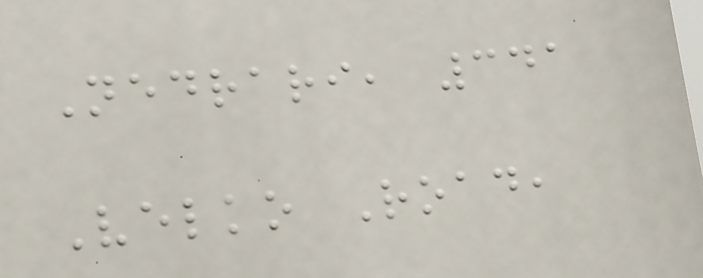Nedrari, 341
Velko Road,
